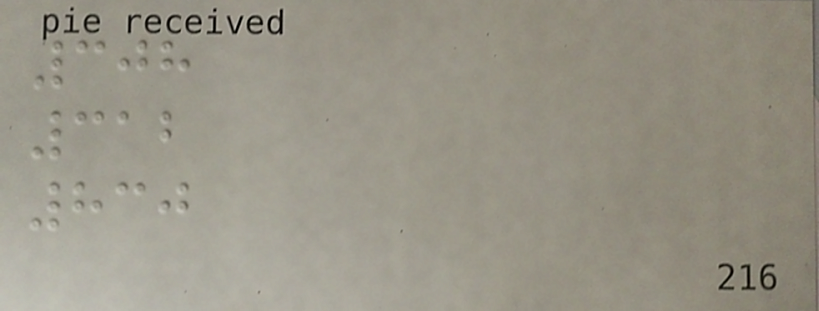308
312
830
